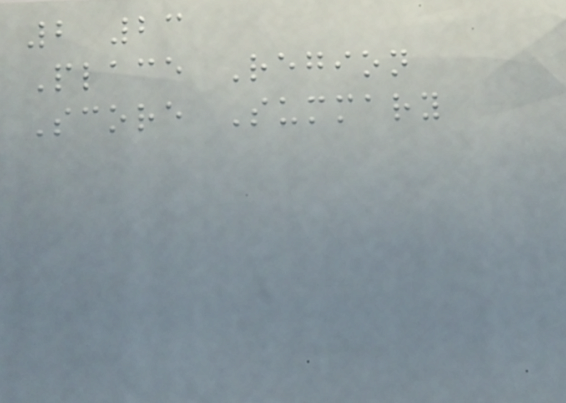2 23
Place Region
Score Summary
